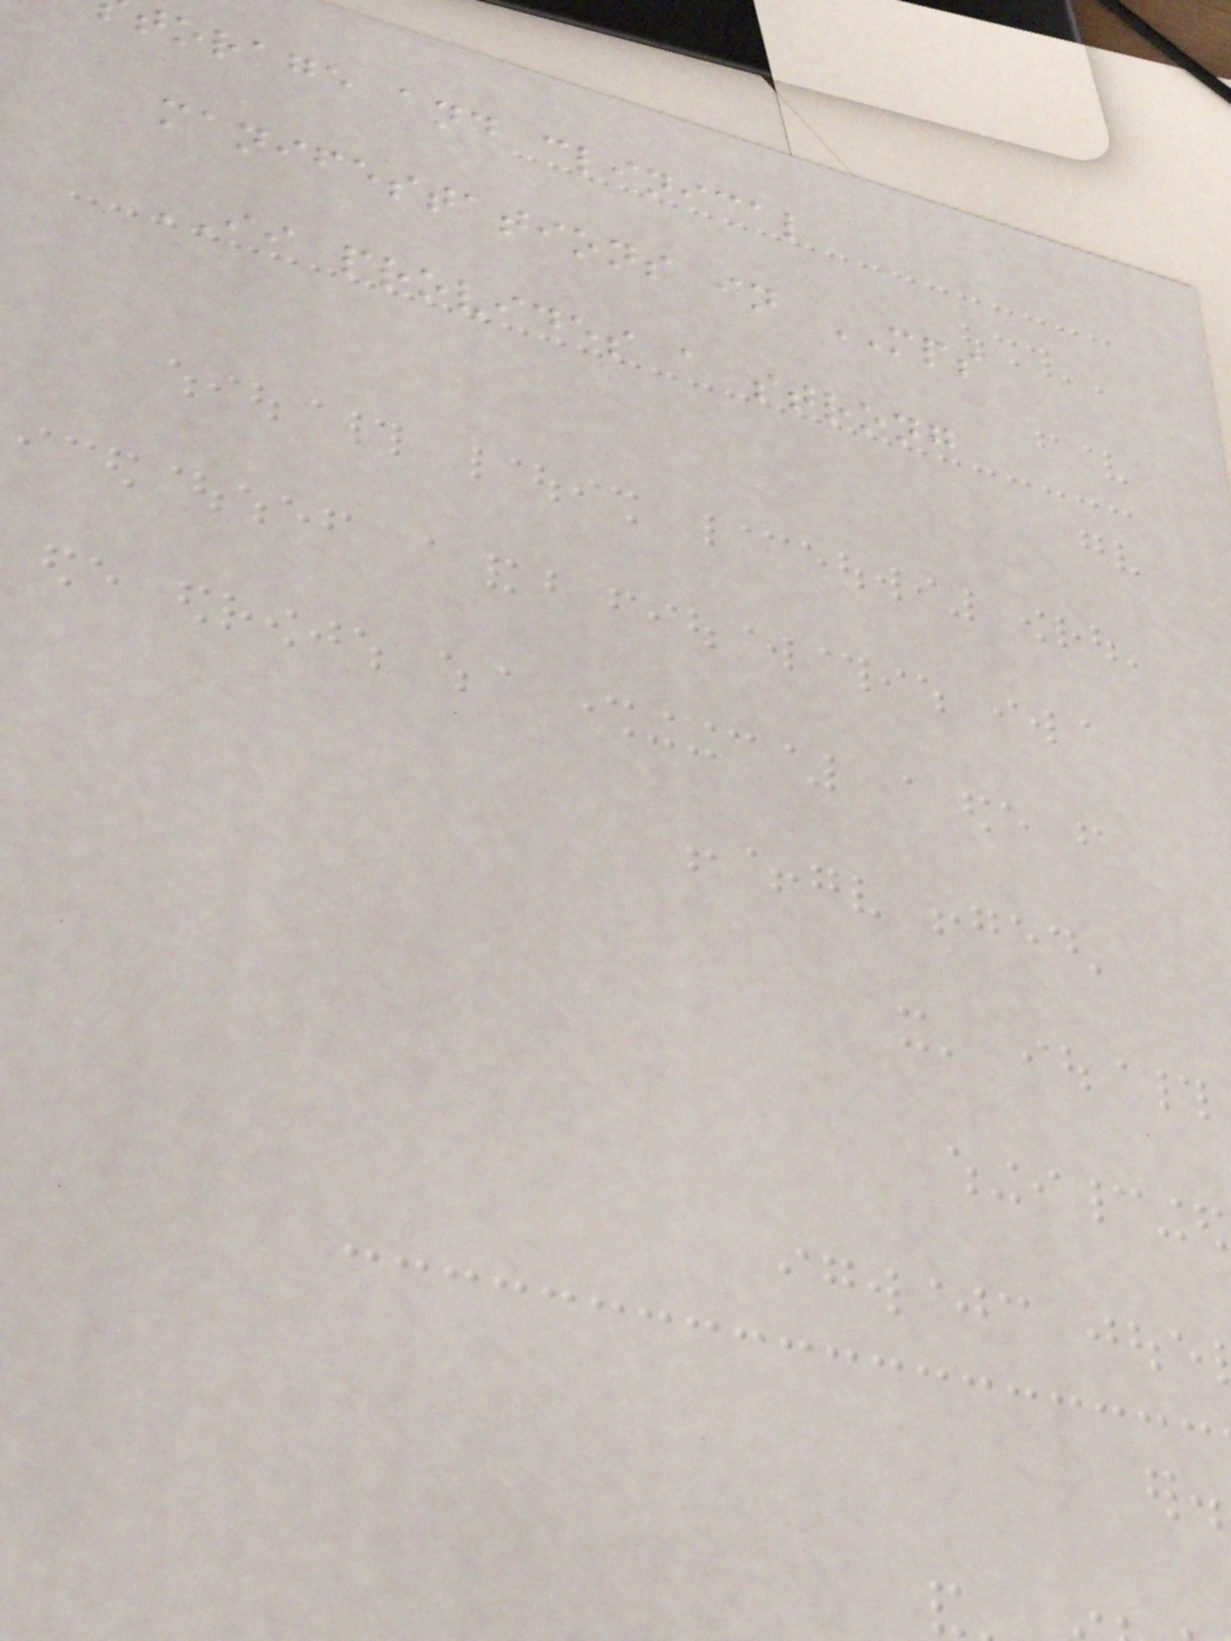torage and clinical
manifestations in MPS
II provides a strong
